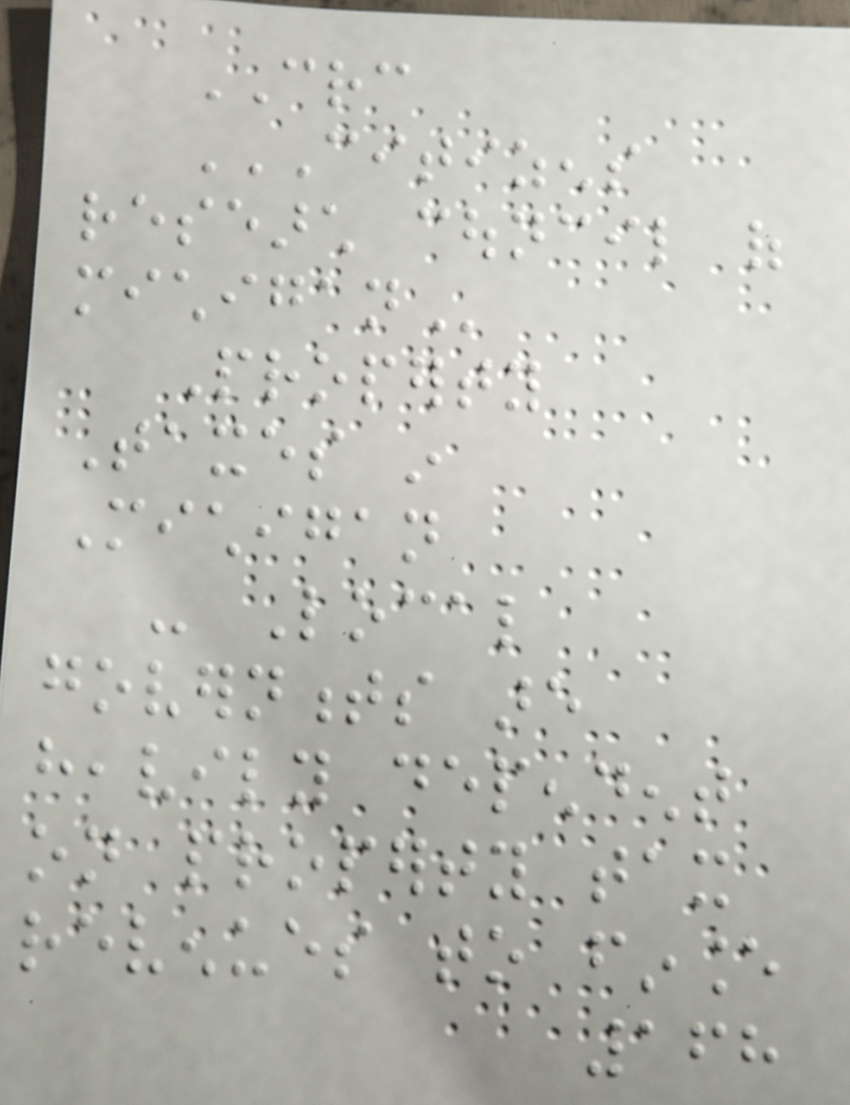CRC
CITIZENS
RESEARCH COUNCIL OF
MICHIGAN
Property
Taxes in
Michigan
- Local
governments are
heavily dependent
on property tax
revenues to finance
168
